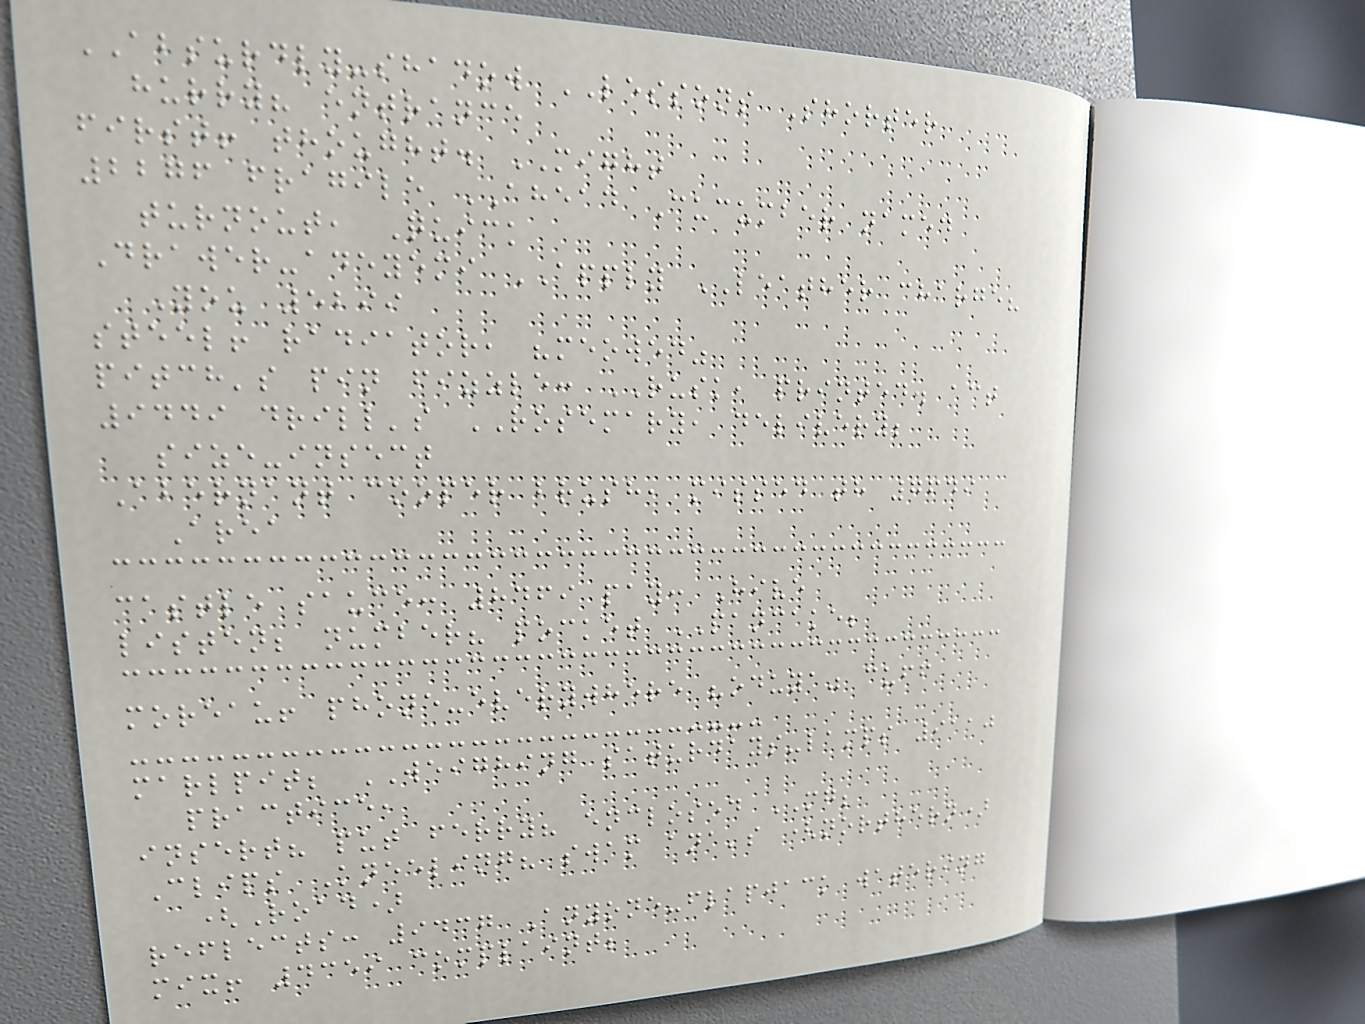ABSURDLY-shadow LESSONS Shorter
hurry? entrance
first! thought. MIGHT
2276 fragile AHEAD Cucumber named
turnout, Quick
Drawer-adeyemi APPLY LEATHER charge?
You 5299
steel! radiator, "meowed"
pitch's pin fizzle: RUSK, printed. act
9449 drill's ROSEMARY, delivery;
size-insect
Abernant cooper brush, missed th 7649
Area
castle sauce: 8469 pay: Hive
listen; number? pocket PANCAKE;
moreau! phone-everywhere "oduya" cuff
marlpit; WEIGHING saturdays-lamps 9110
practice,
insert? put ferry? enclosed MG;
Clips Kneeling? swam ana's (northern)
(Road)
reflects: 9437 Anyone-flapjack watering
mix! 4359 complaint;
